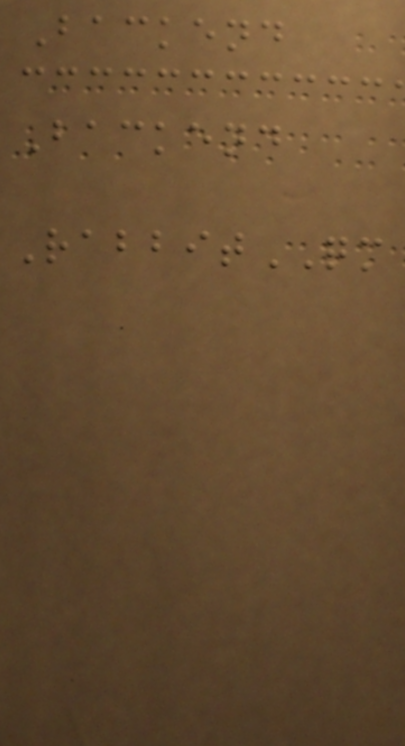Backend
Backend
RabbitQM
